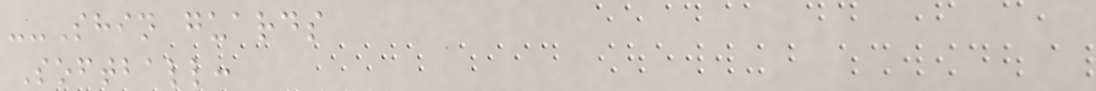--Shin guards
Softball:
